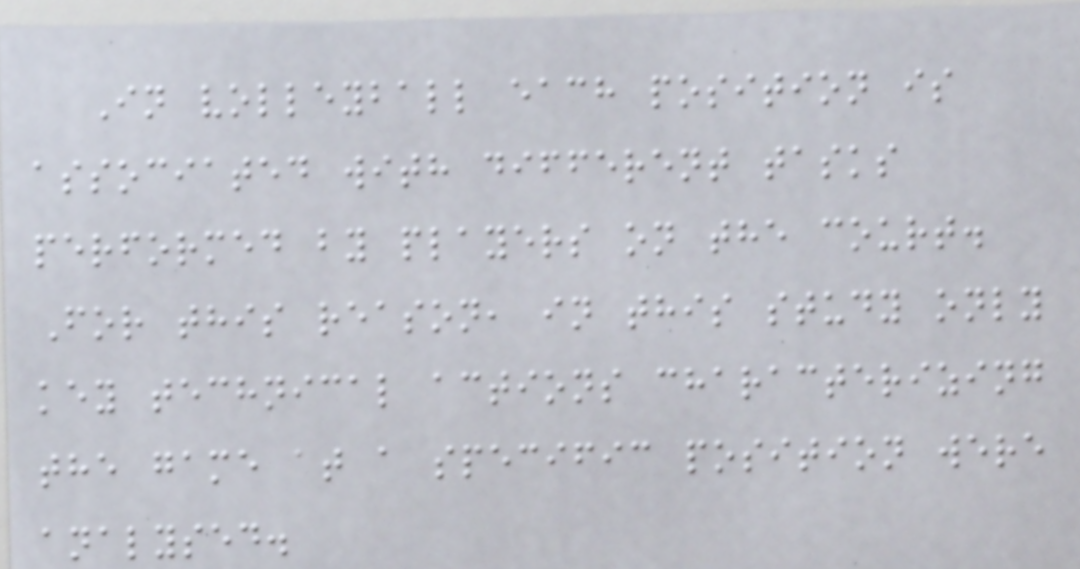In volleyball each position is
associated with different tasks
performed by players on the court.
For this reason, in this study only
key technical actions characterizing
the game at a specific position were
analysed.
